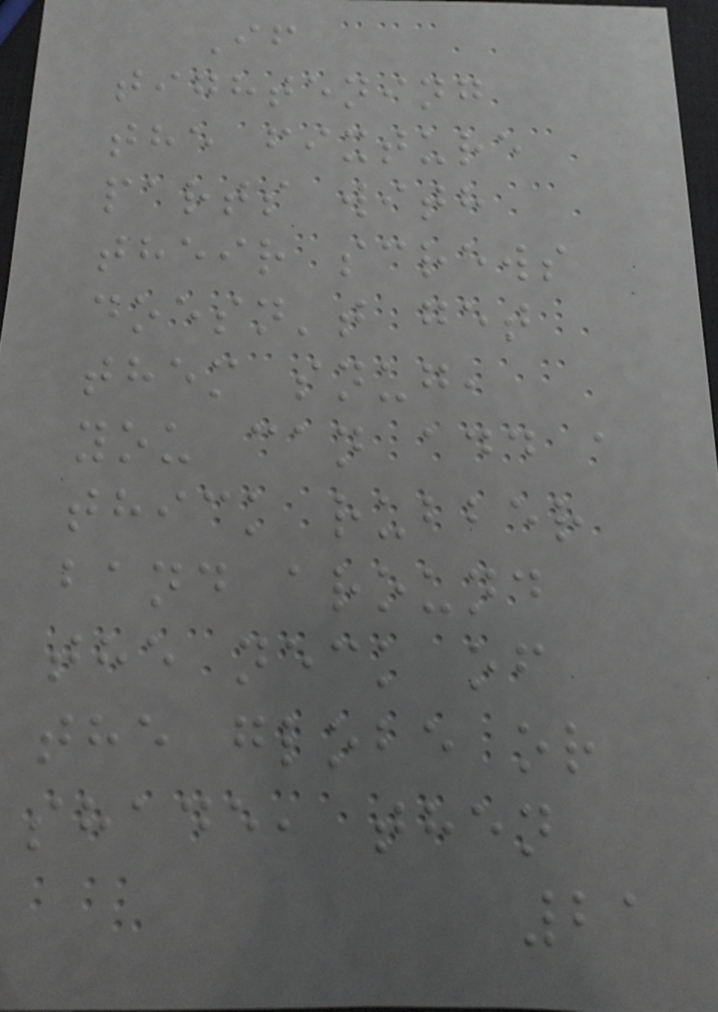If
tightening
the fixture
parts with
their screws
doesn't get
them snug,
you can add a
thick rubber
band around
the neck of
the globe or
shade, then
21
